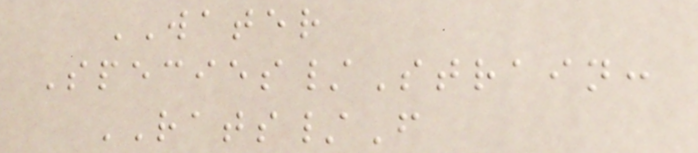WATER
Species/Strain:
RATS/F
